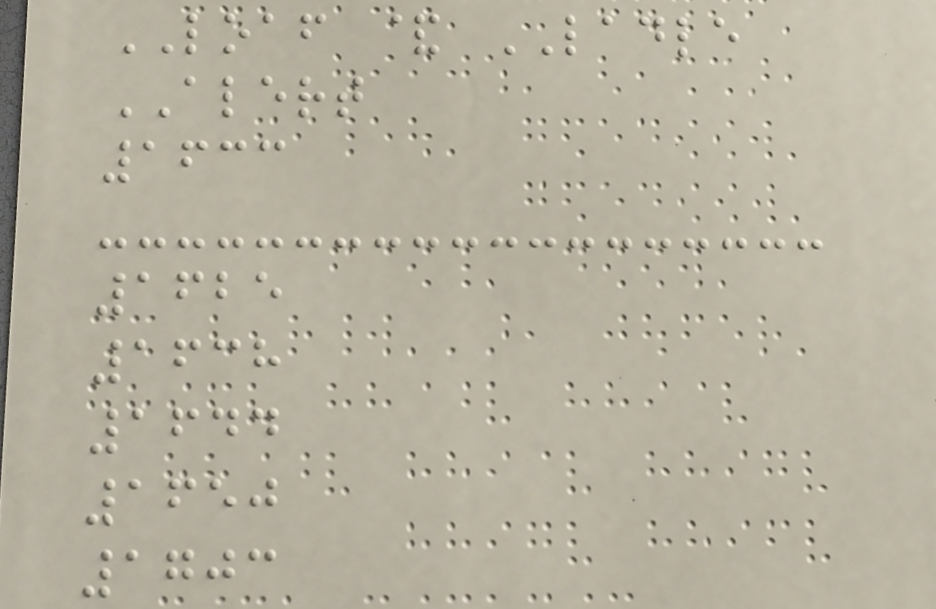LOAF & LADLE
ALERT
1633
1625
1638
1644
1650
1703
